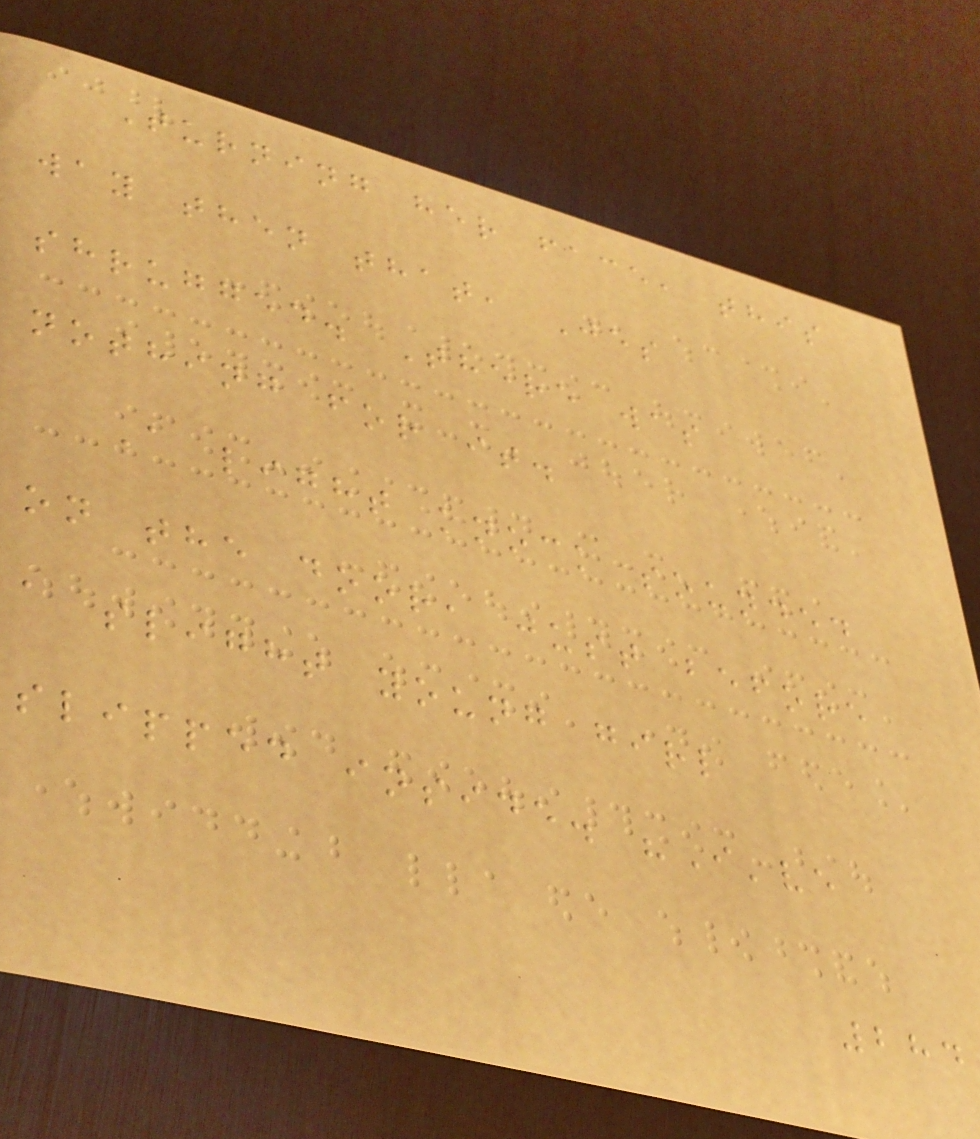Turning her face, this
way then that, Jes
shrugged. There was
nothing for it.
A light knock sounded
on the door, just before
a slight young girl
slipped inside. "I've
284
